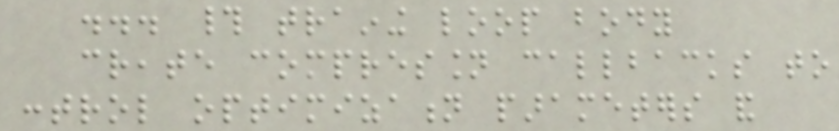... # training loop body
create compression callbacks to
control optimization parameters and
